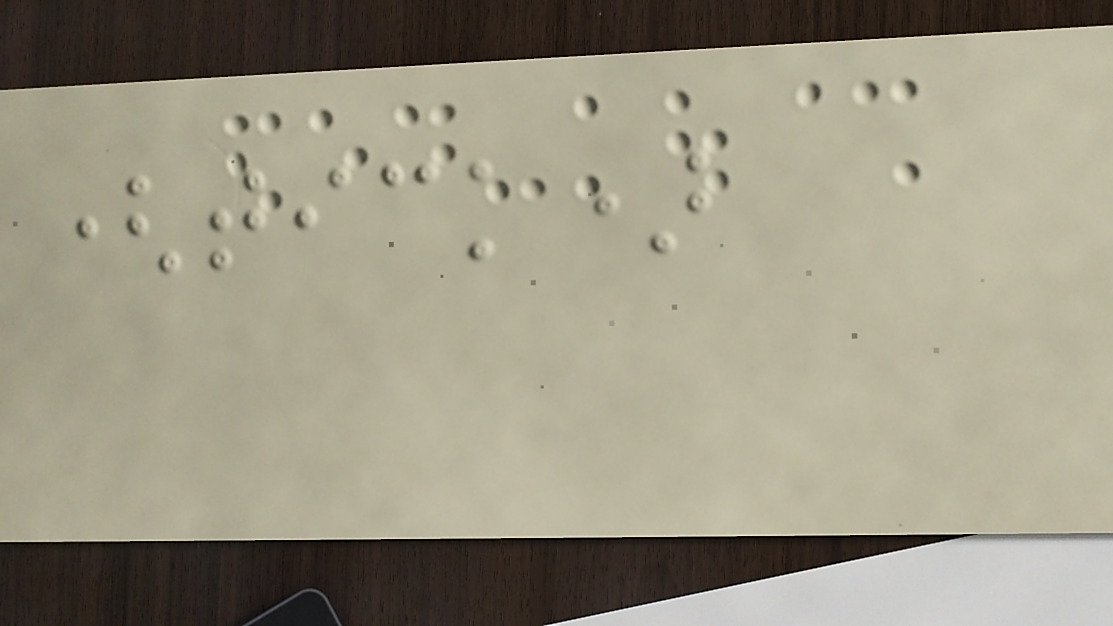(tick)
